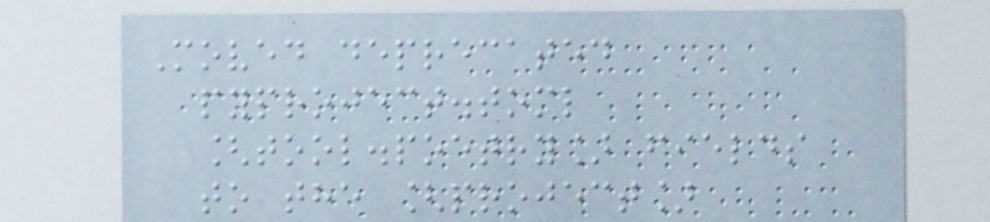Moved deprecated
pyproject.toml
[tool.poetry] fields
to the [project]
